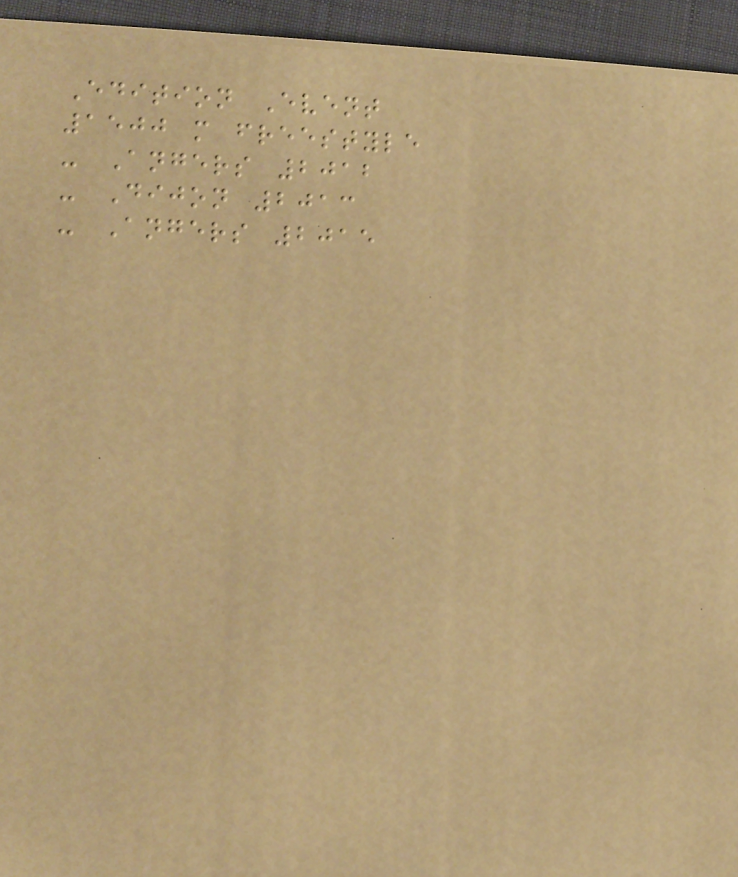Edition Event
1500 m freestyle
- Angers 2012
- Dijon 2013
- Angers 2015
